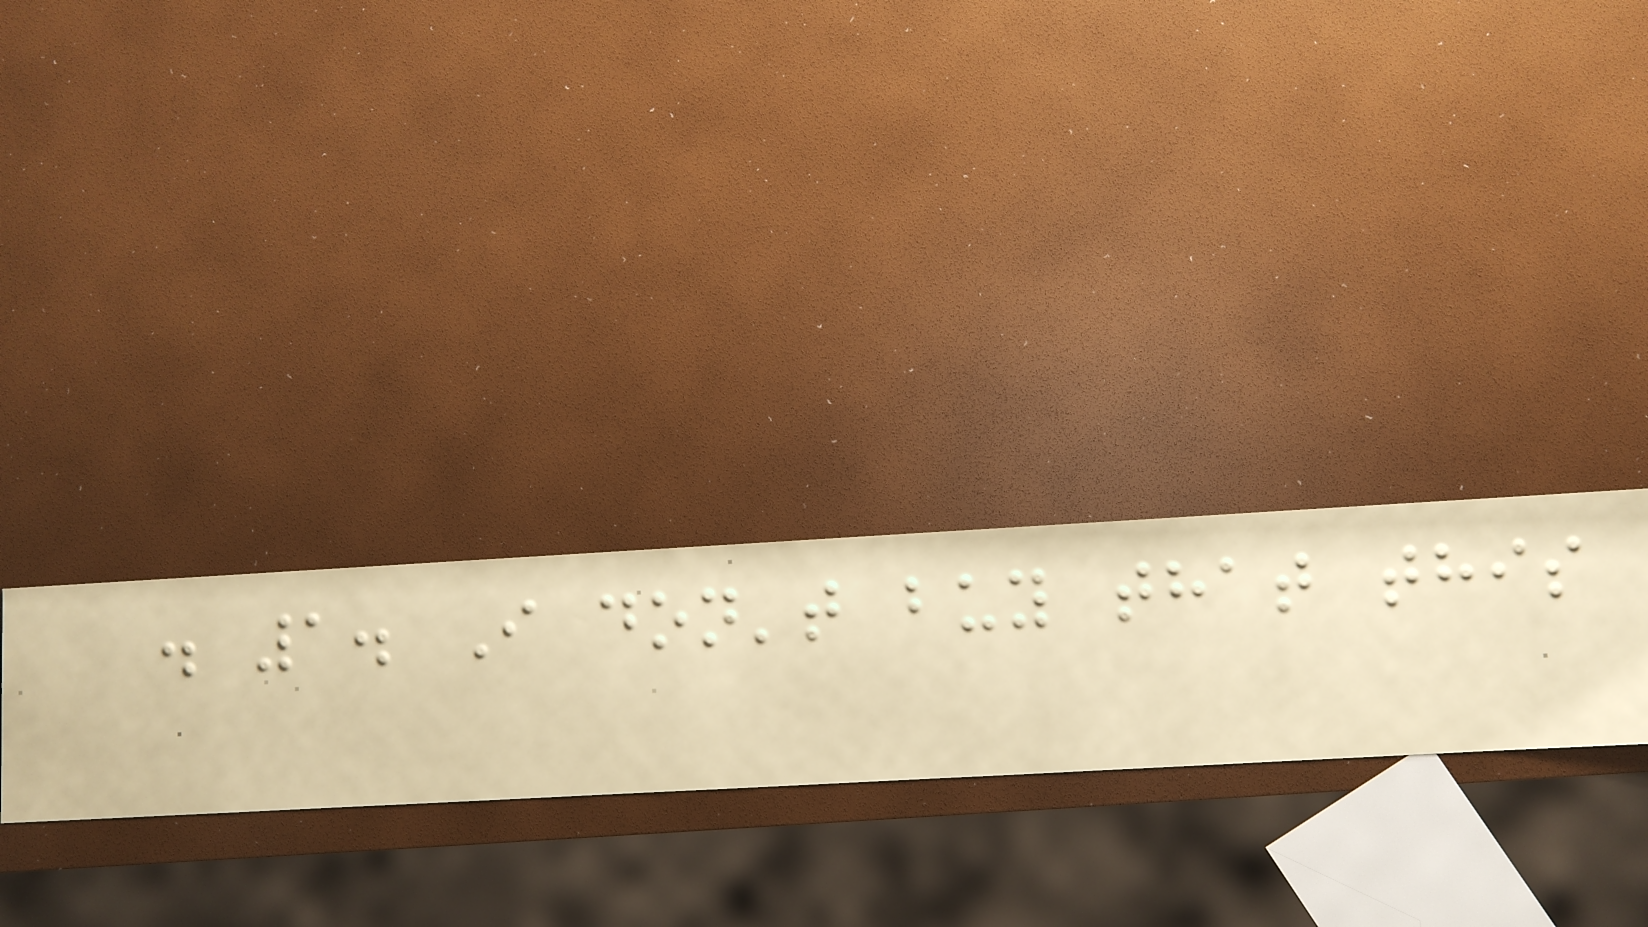. 1. I don't buy that this
